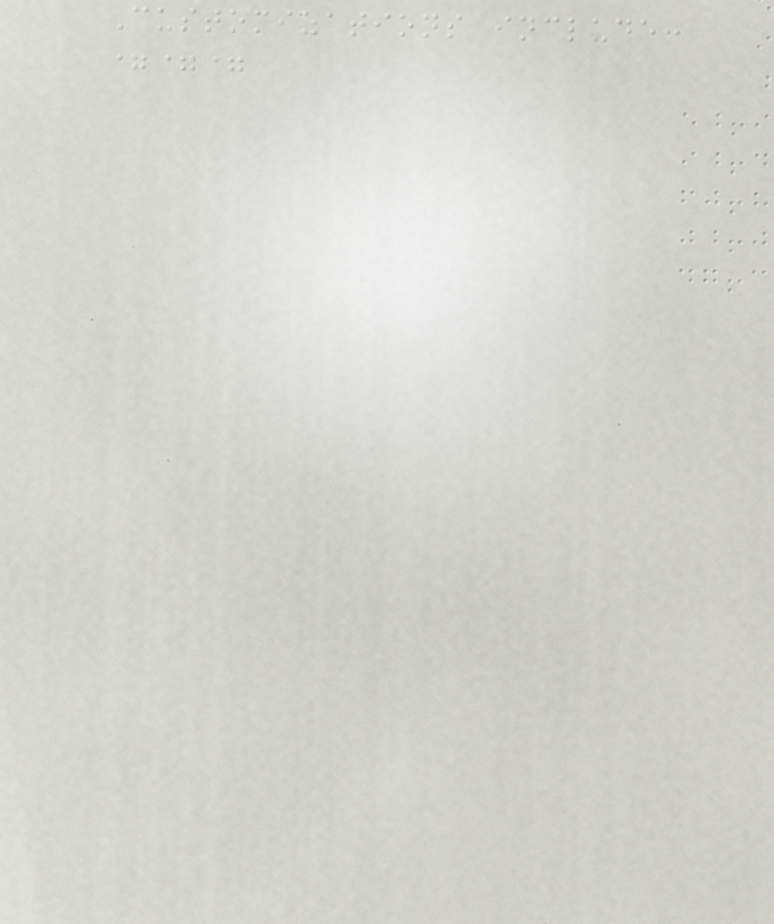Customizations include:
===
